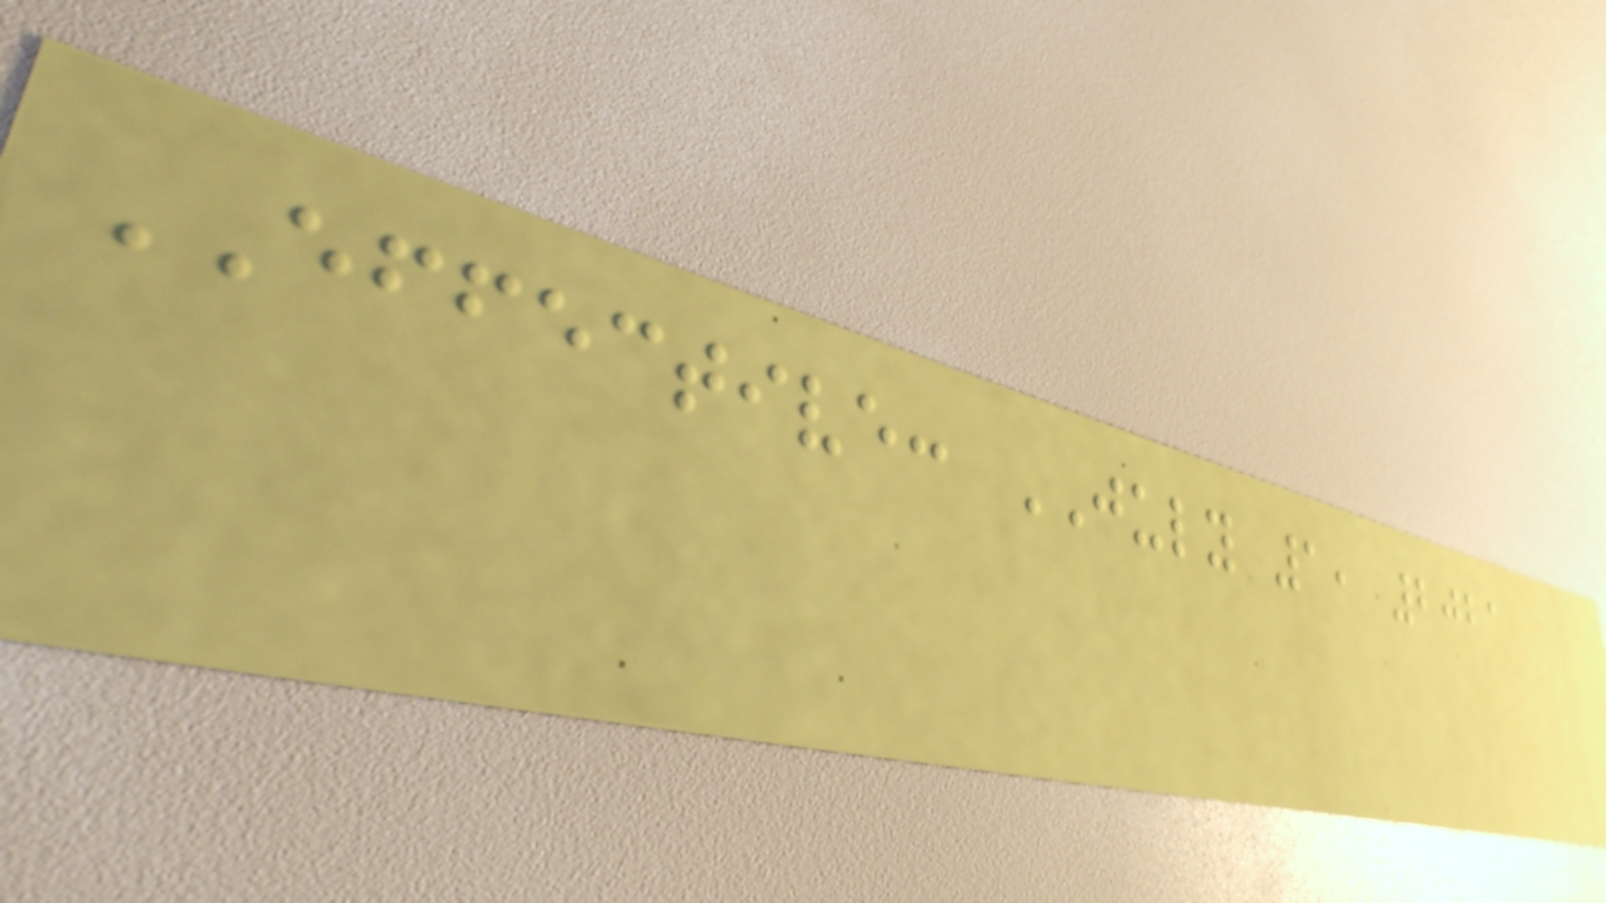EFFECTIVE: JULY 1, 2021
